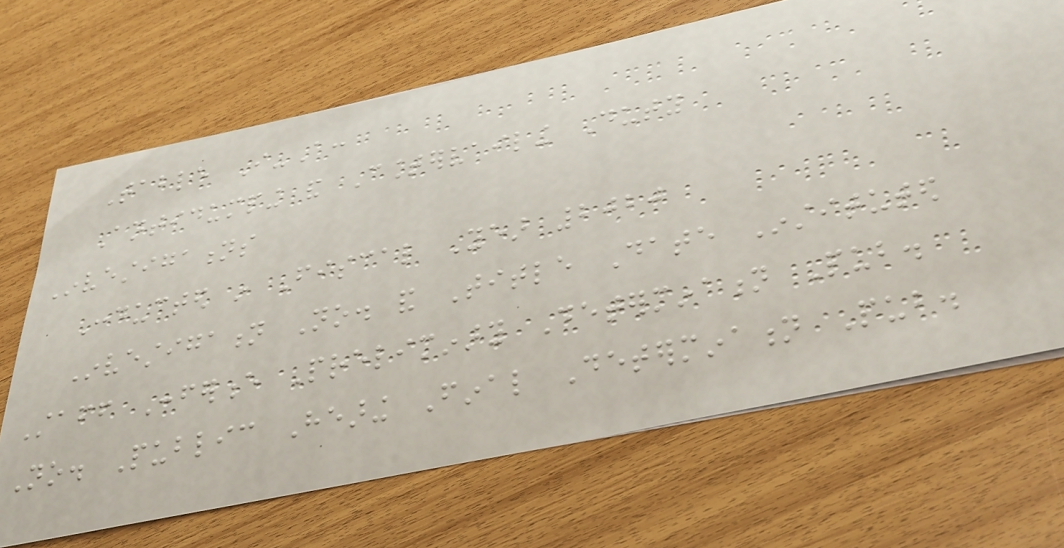Table I-A:
Antidumping and Countervailing Duty
Investigations
Conducted in Fiscal Year 2020
Investigation No. and Title Date Instituted
Staff Conference Preliminary Determination Pub.
No. Public Hearing Final Determination Pub.
